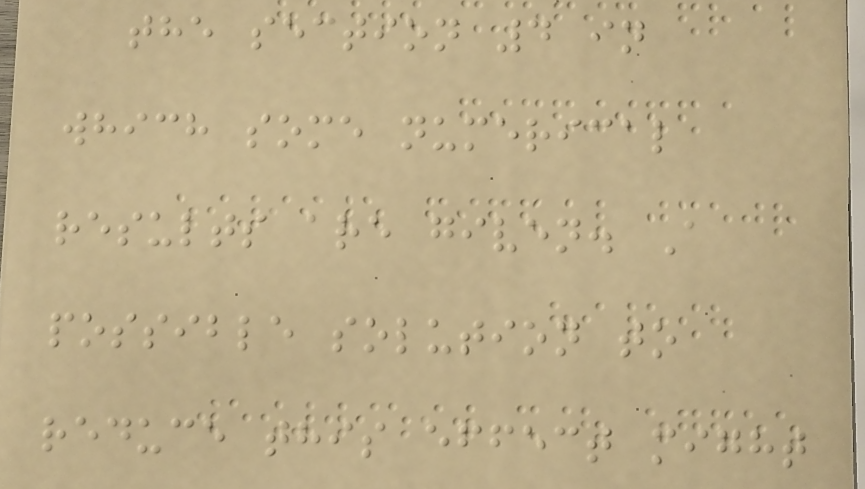the section 4 in
which some numerical
results are given. A
possible solution to
reduce this effect might
